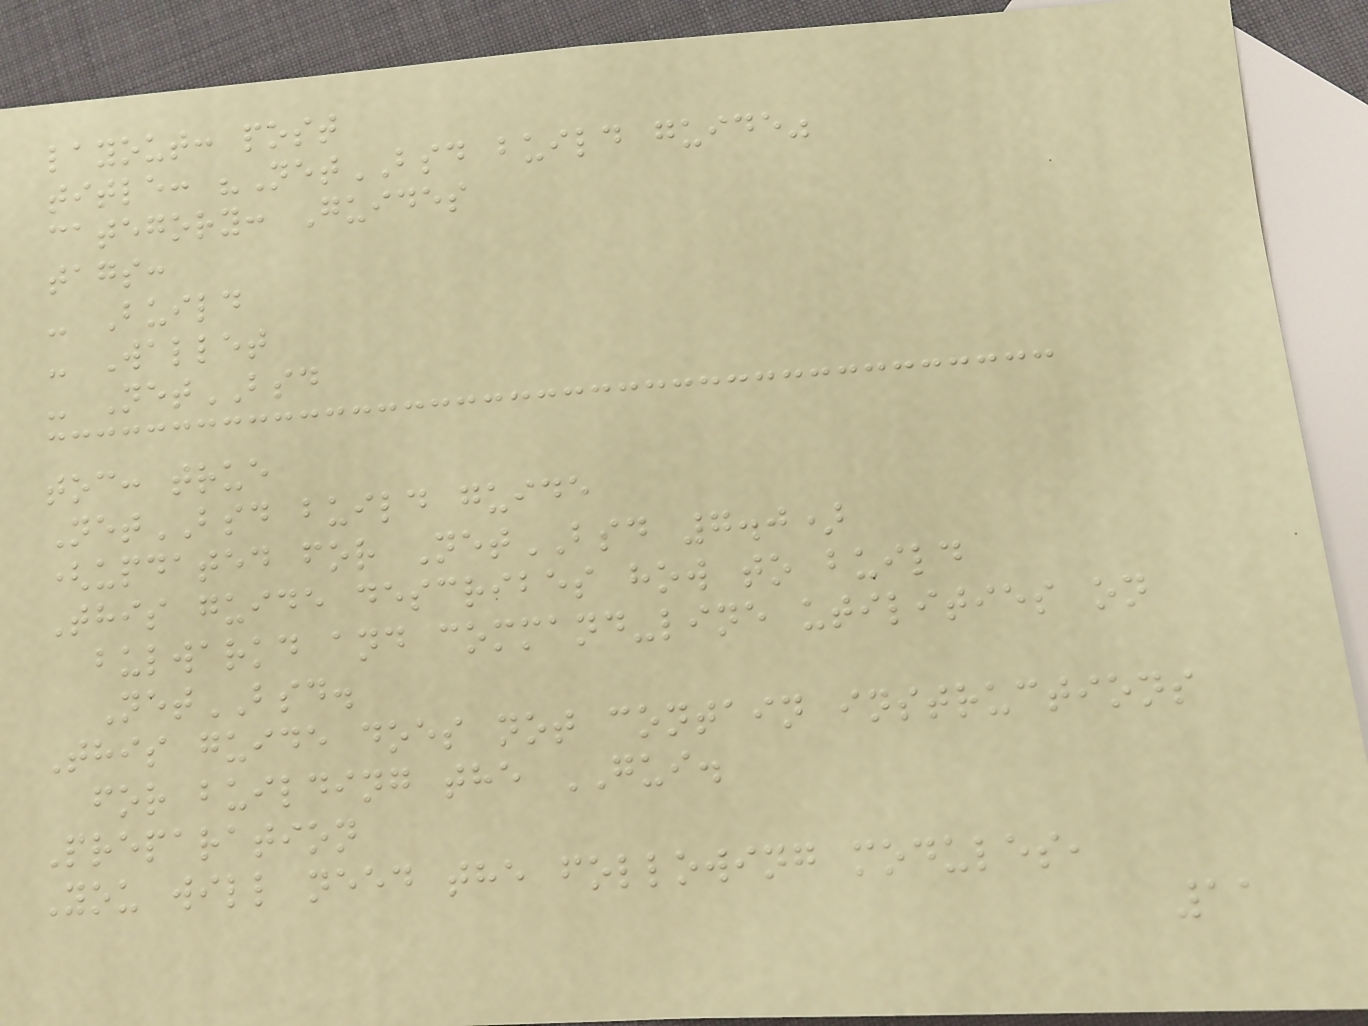layout: post
title: "NetBSD build guide"
category: Guides
tags:
- Build
- Wallet
- NetBSD
toc: true
NetBSD build guide
(updated for NetBSD 7.0)
This guide describes how to build
bulwarkd and command-line utilities on
NetBSD.
This guide does not contain instructions
for building the GUI.
Preparation
You will need the following modules,
11
